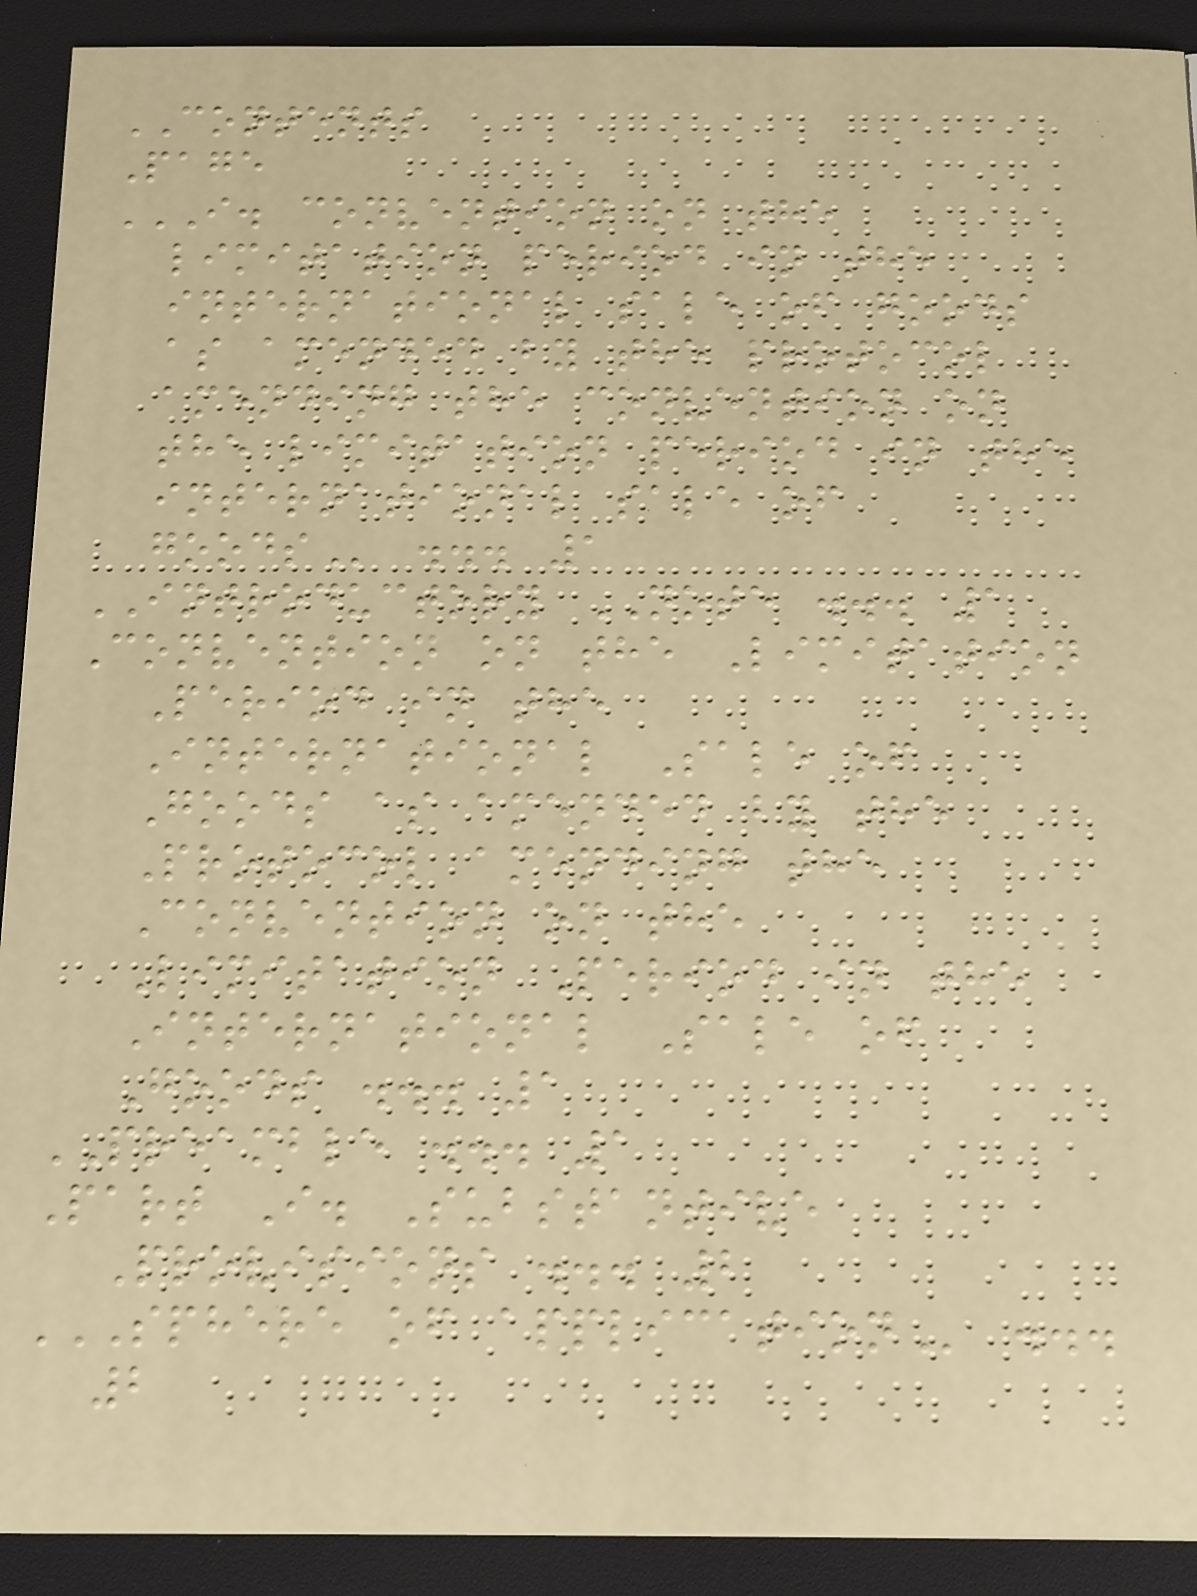CONTENTS
Page
I. CONVENTION ON THE
LIMITATION PERIOD IN THE
INTERNATIONAL SALE OF GOODS
AS AMENDED BY THE PROTOCOL
AMENDING THE CONVENTION ON
THE LIMITATION PERIOD IN THE
INTERNATIONAL SALE OF
GOODS ... 1
INTRODUCTORY NOTE ... 1
Convention on the Limitation
Period in the
International Sale of
Goods as amended by the
Protocol amending the
Convention on the
Limitation Period in the
International Sale of
Goods ... 1
PREAMBLE ... 1
Part I. Substantive
Provisions ... 2
SPHERE OF APPLICATION ...
2
